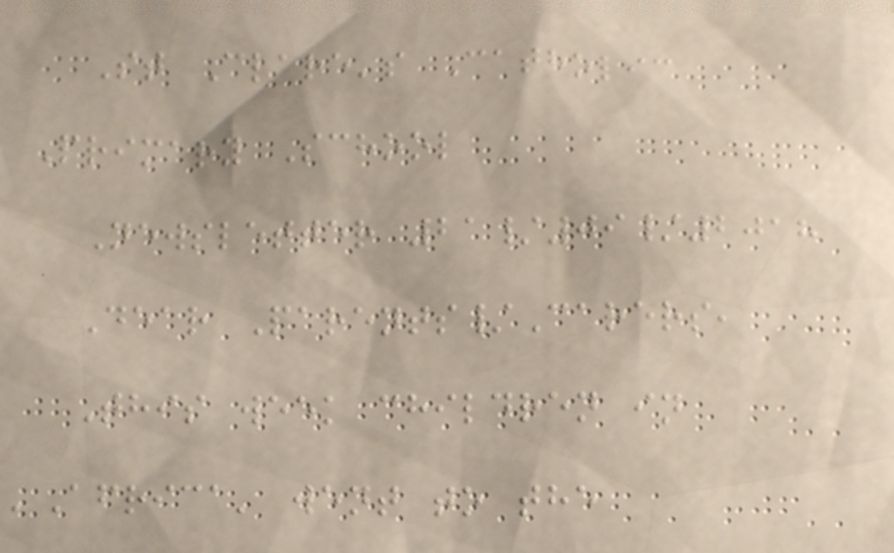St Clare's Catholic
Primary School
Newsletter 21/09/2018
Dear Parents/Carers,
This week children in
'Africa' went to the
